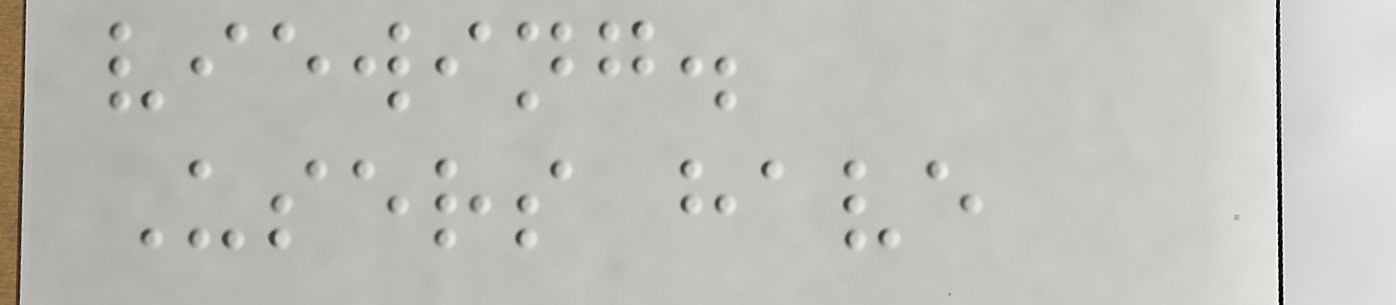viewing.
Users have
